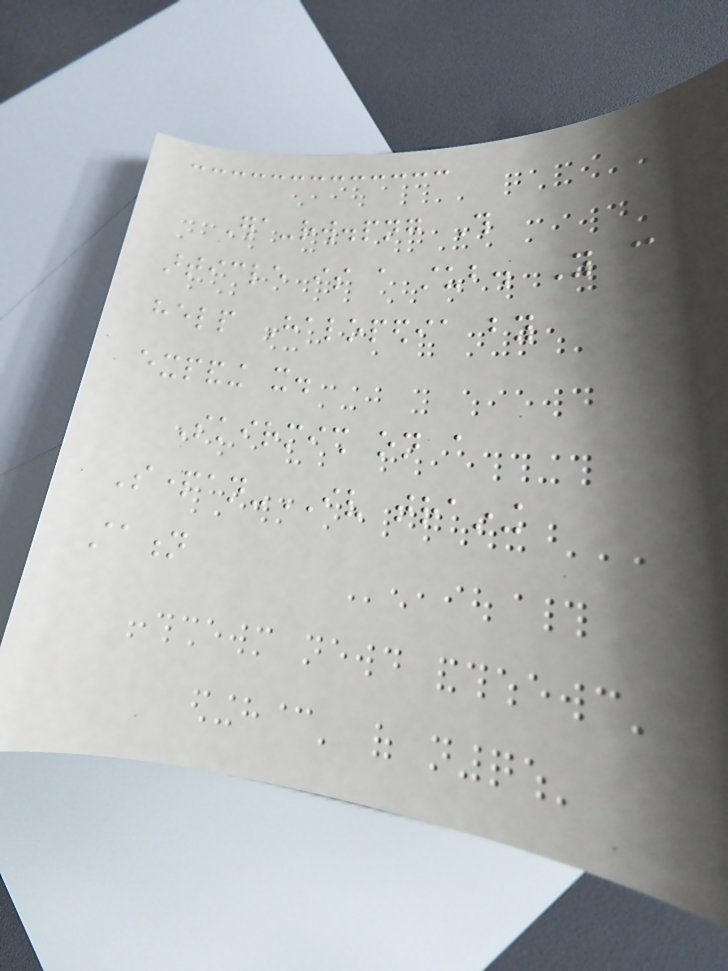Era-rw.png This
article is a stub. You can
help Halopedia by
expanding it.
Skirmish on a
Spartan-IV training
station
